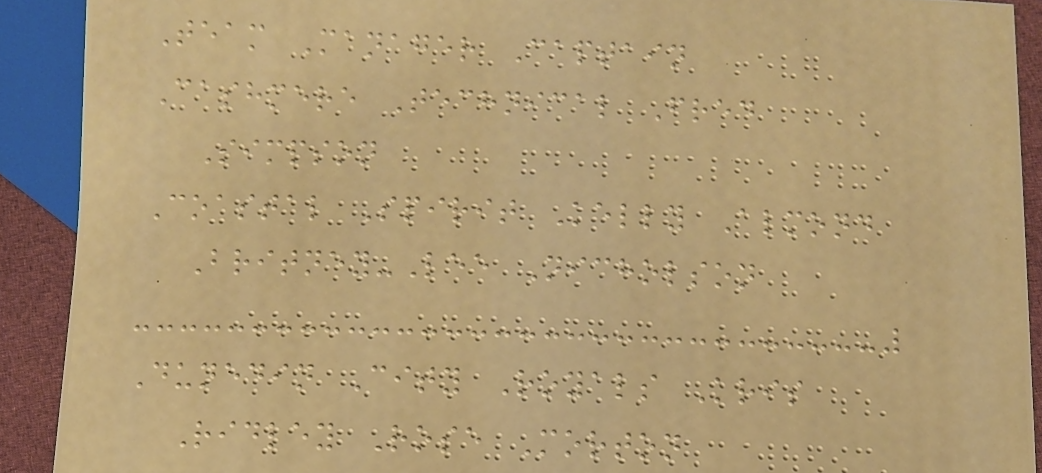Team Manager Captain
Cashmere Technical Fred
Simpson
Coastal Spirit Kelly Almond
Britney-Lee Nicholson
Dunedin City Royals Kris
Ridley Rose Morton
